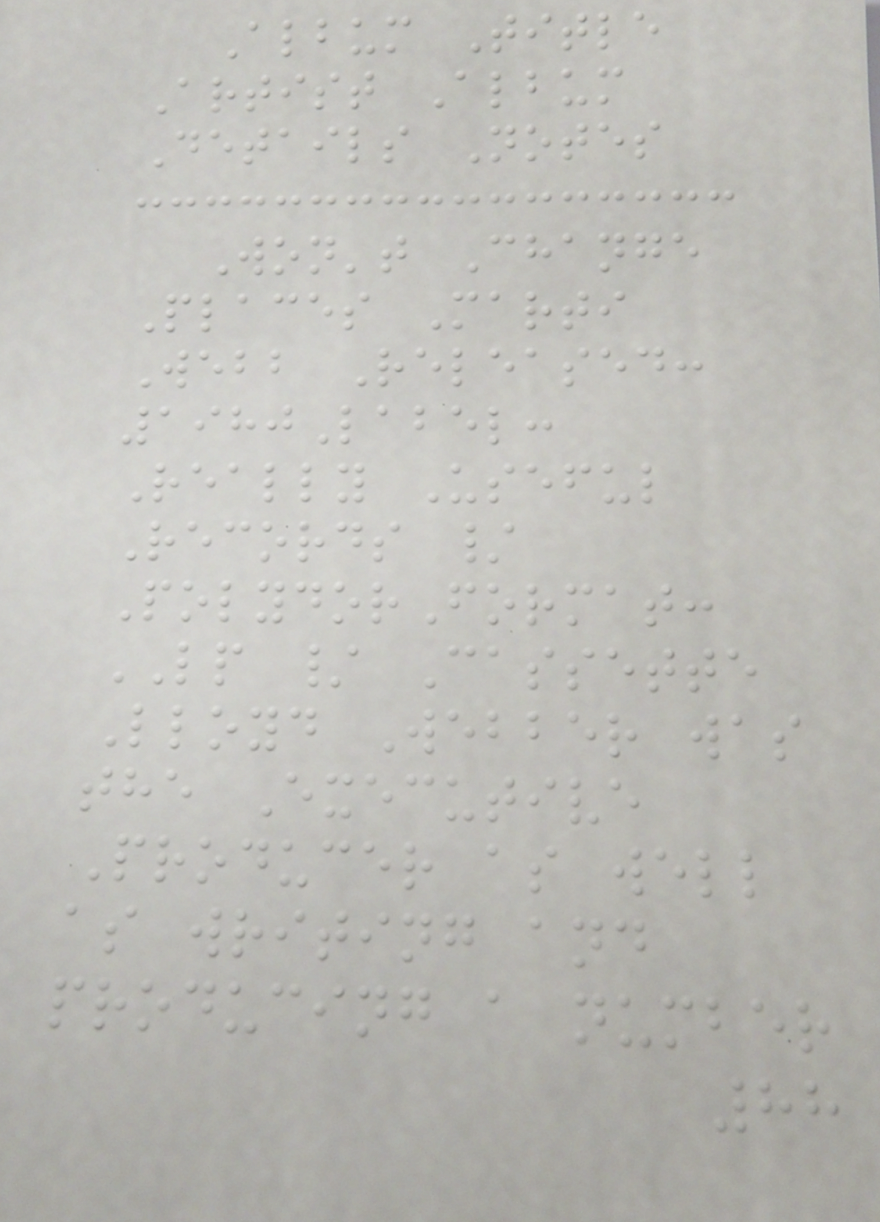Album Title
Artist Album
Details Notes
Won't Change
Places Marti
Webb Released:
1980Label:
Really Useful
Records /
PolydorFormat:
LP / Cassette
Lloyd Webber was
the Executive
Producer as well
as writing and
producing a number
88
